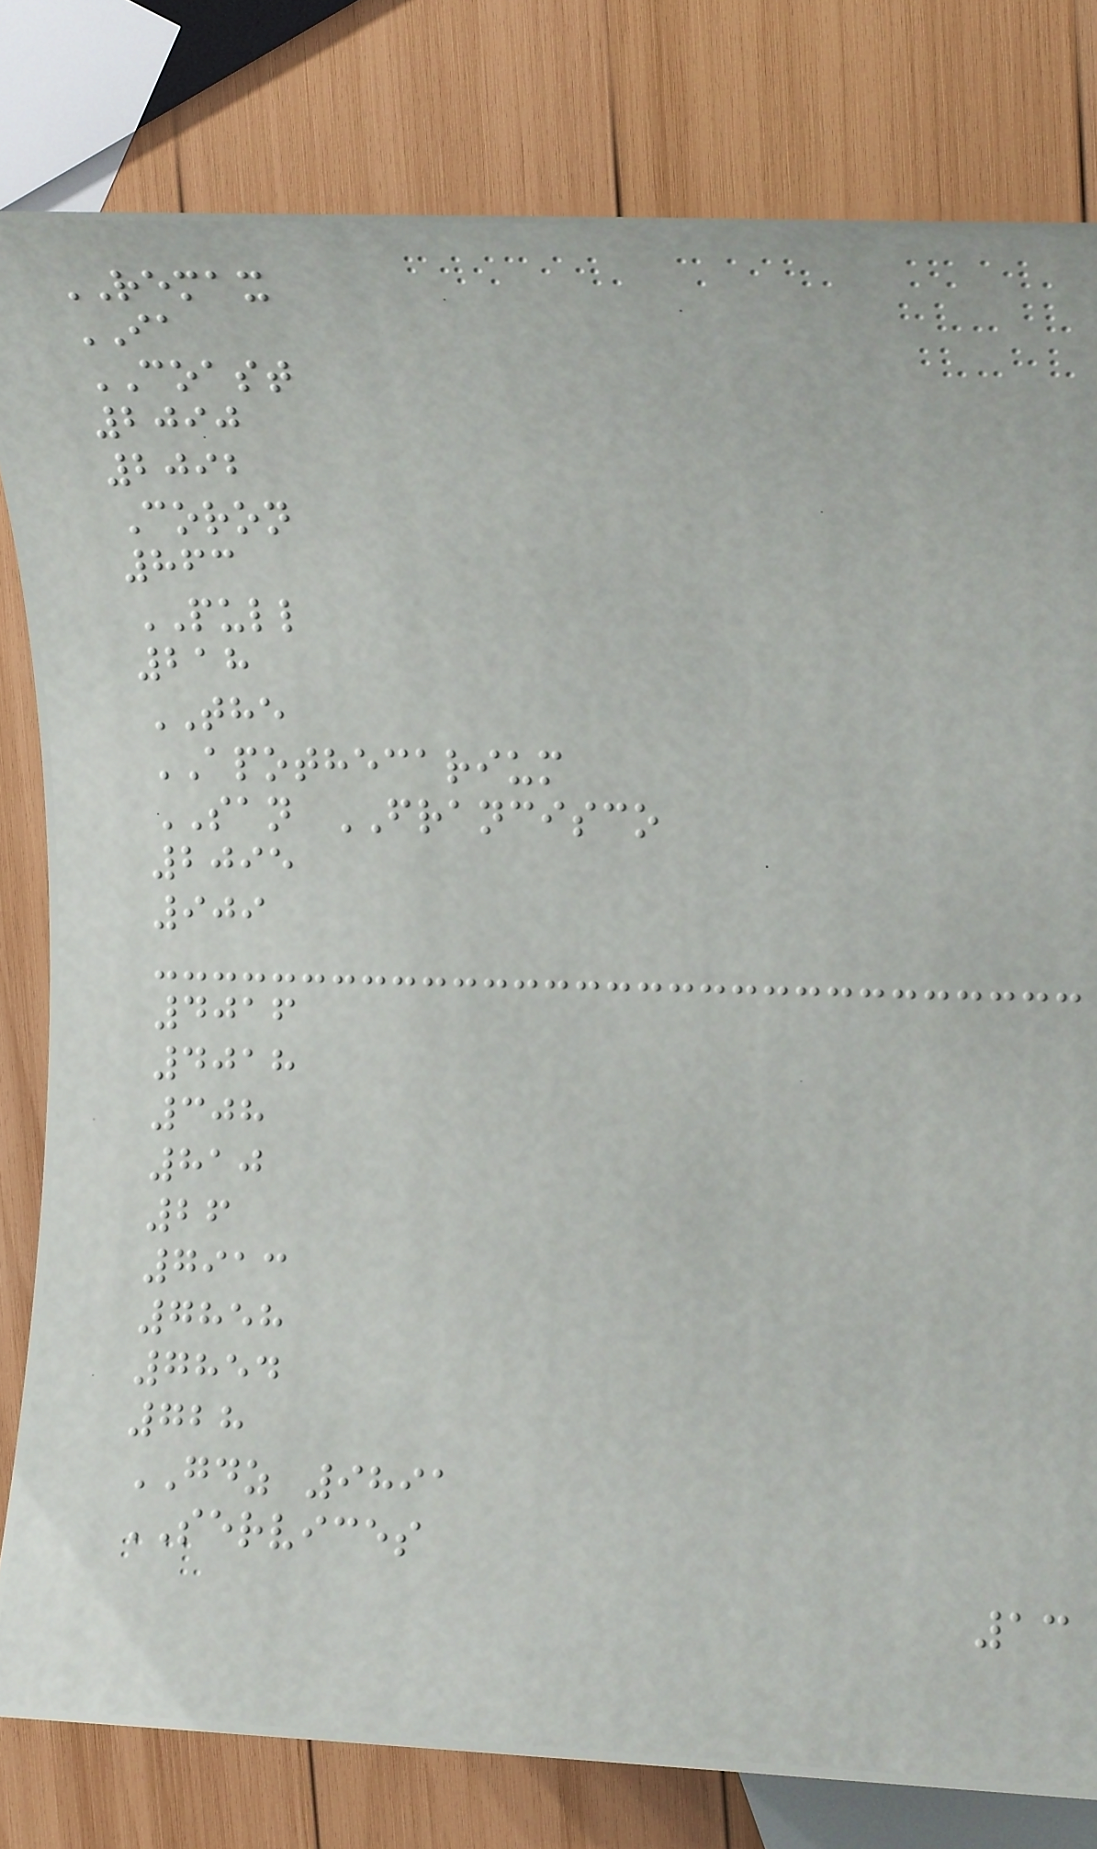REMAX
IA
COAST
2090
2092
Coron
863
PULL
218
THE
APOTHECARIUM
SAN FRANCISCO
2095
909
4016
4018
308
810
26
7913
7858
7854
728
GDZ 9891
SERVICES
13
